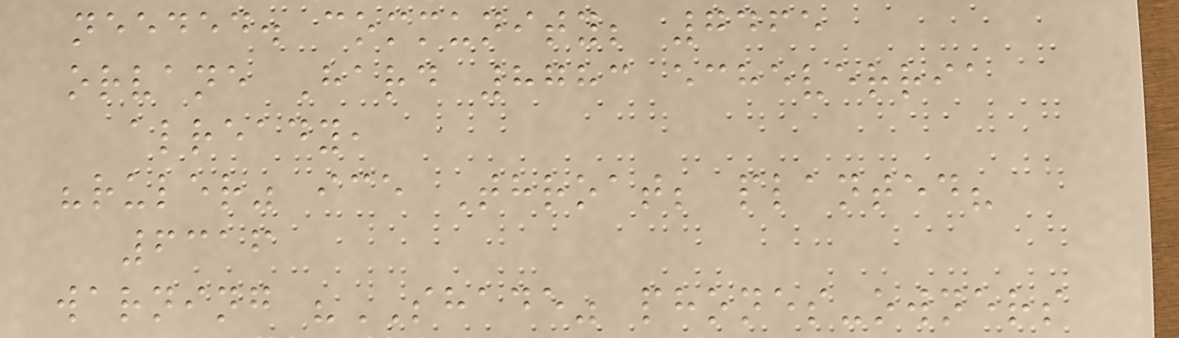needed. community; 7465
orvane Hard 8783 echeverria
already,
"ruler" ice Throat; planted?
6316
warning "SHADE" phones-owners
